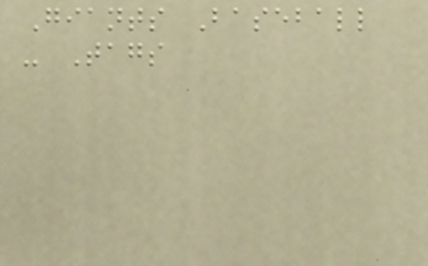Giants Baseball
- Tags
